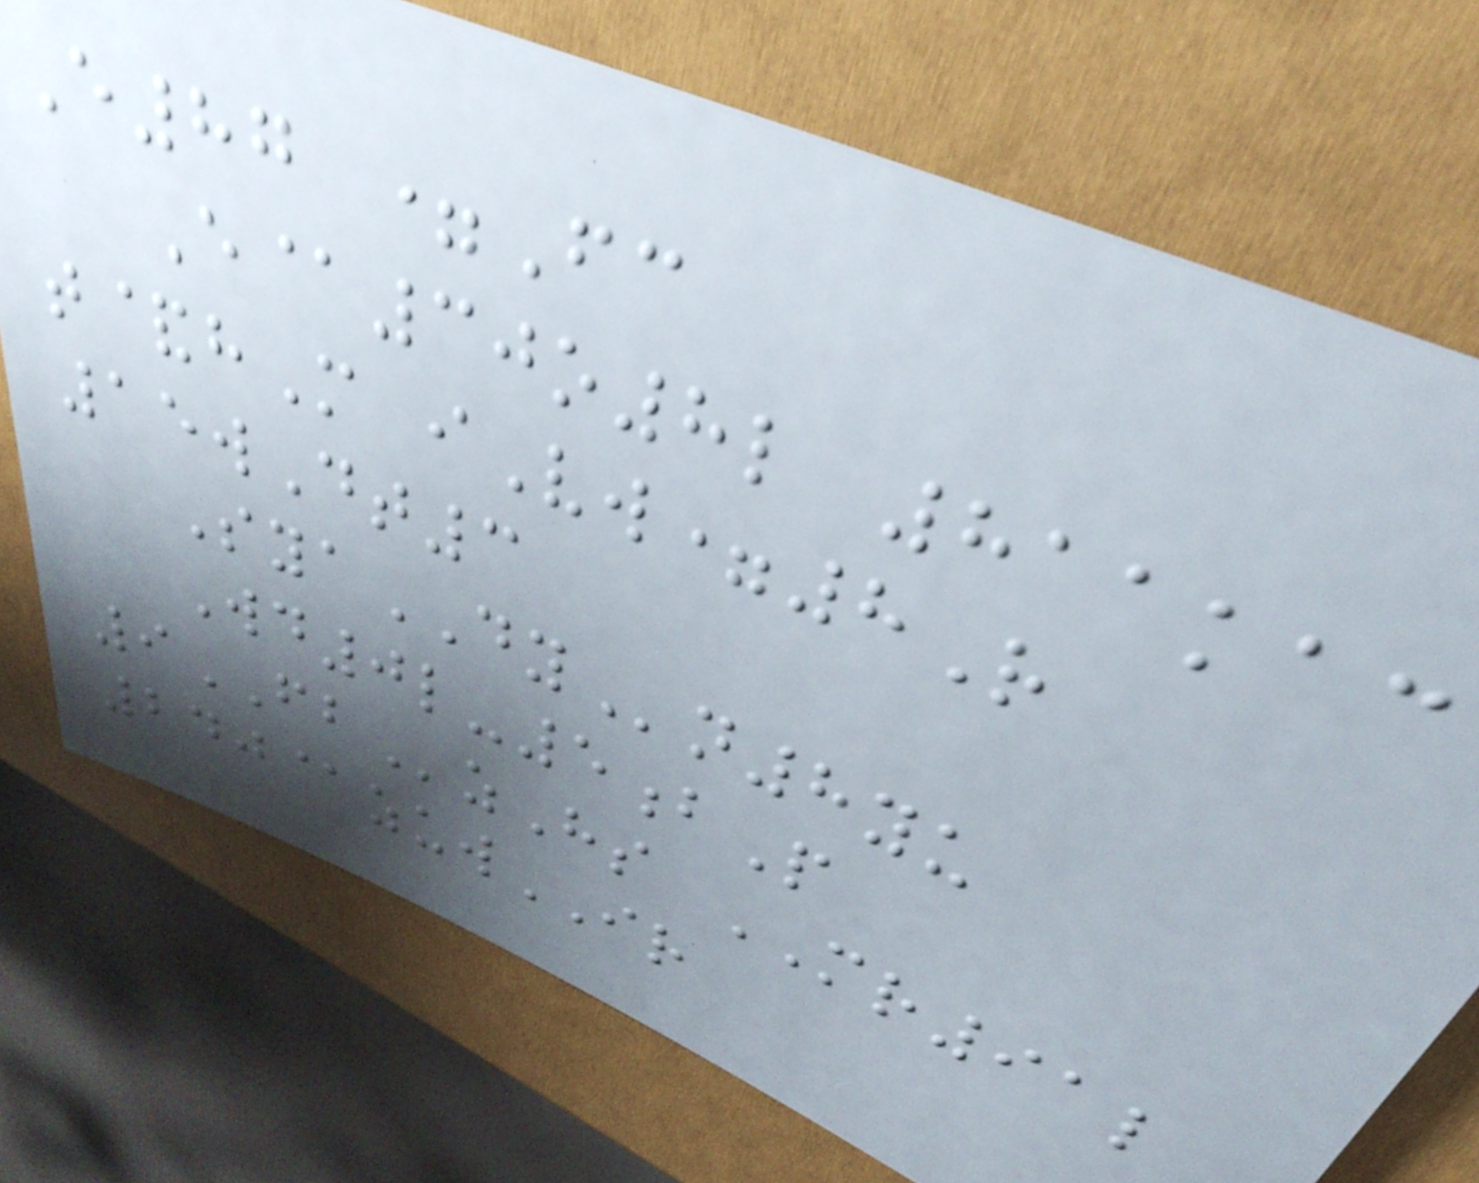E87 =Fc
E@30o8l 811kac
t&hM iVw=8R
15wDt3
SyaDYn8yu
Wd0l-5bP
9FBzHs MR91l
240@zuwIR
